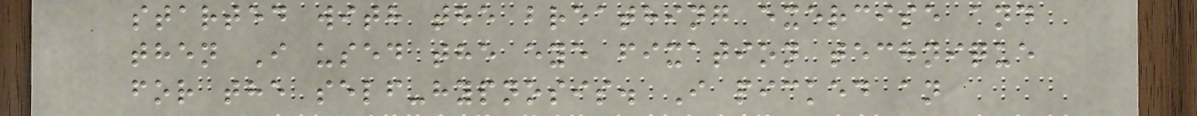started with the breathing exercise and
then I used the eye fixation technique
for the self-hypnosis. I picked an
